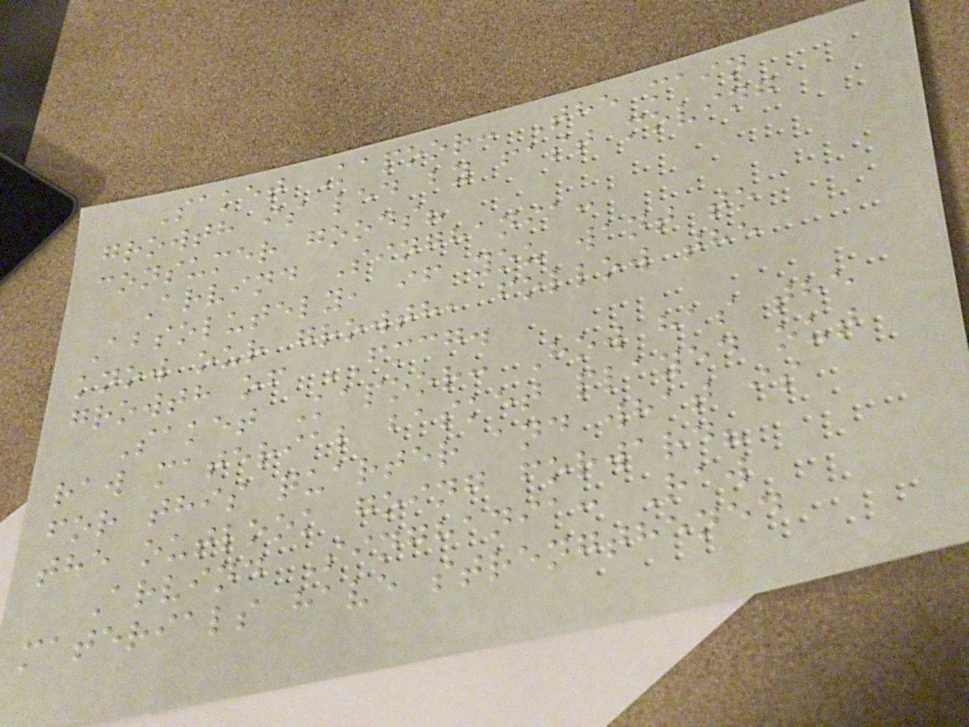Saket Kapoor: The main
growth is led by fast moving
consumer goods?
Arvind Singhania:
Absolutely, if you want to
know our growth, follow the
growth of FMCG.
Saket Kapoor: How has the
raw material basket played out
for this quarter and what is
the outlook going forward?
Arvind Singhania: Raw
materials have strengthened
